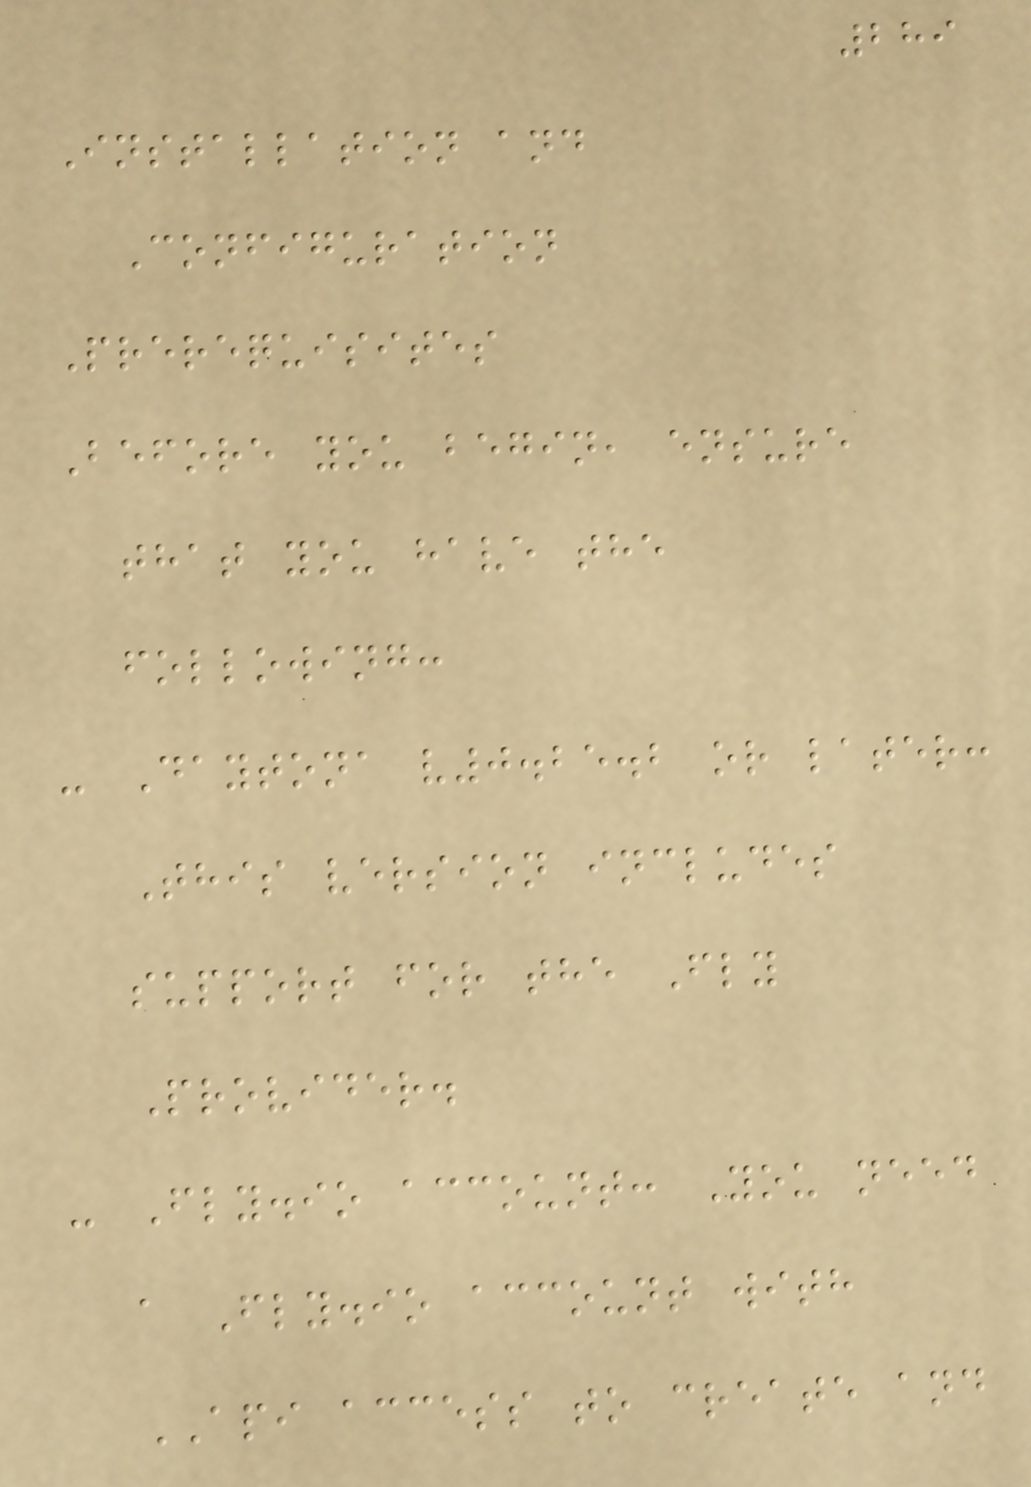289
Installation and
Configuration
Prerequisites
Before you begin, ensure
that you have the
following:
- Daytona v0.25.2 or later:
This version includes
support for the Fly
Provider.
- Fly.io account: You need
a Fly.io account with
API access to create and
